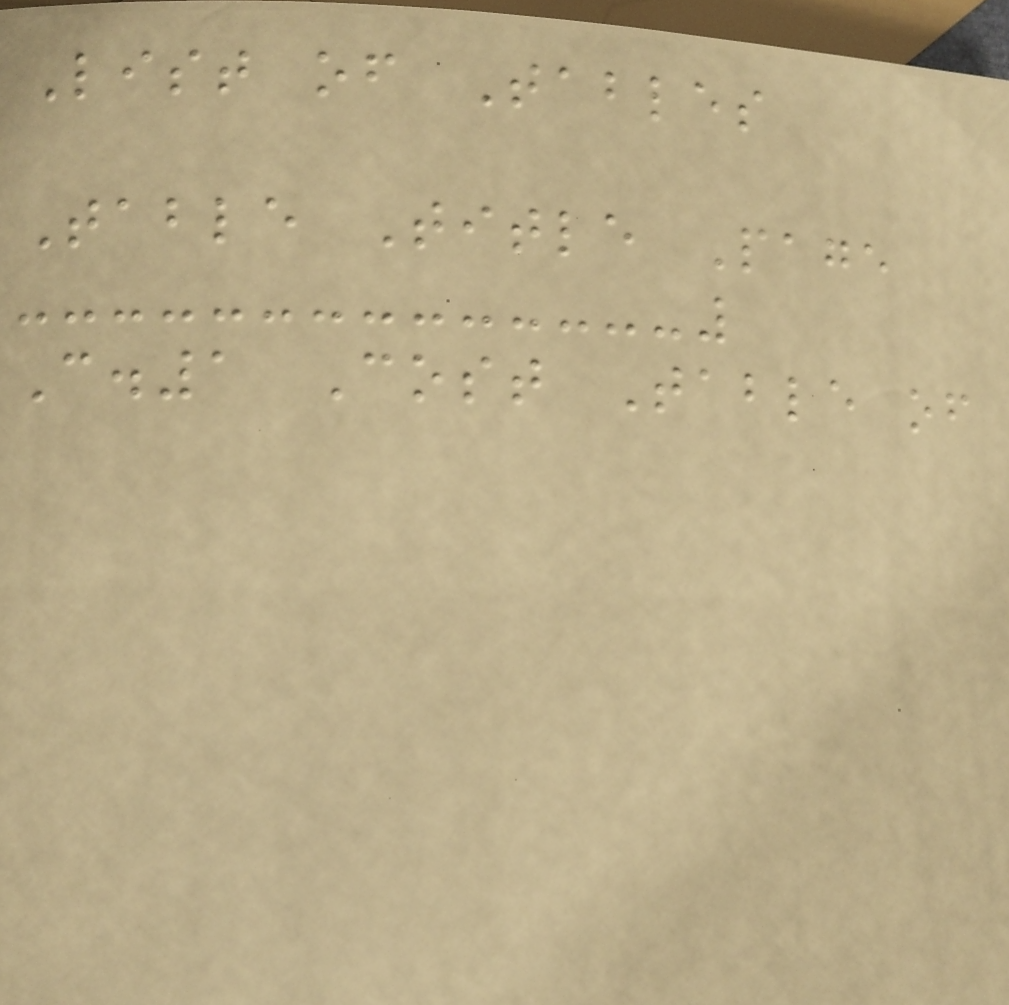List of Tables
Table Title Page
C.1 Cost Table of
